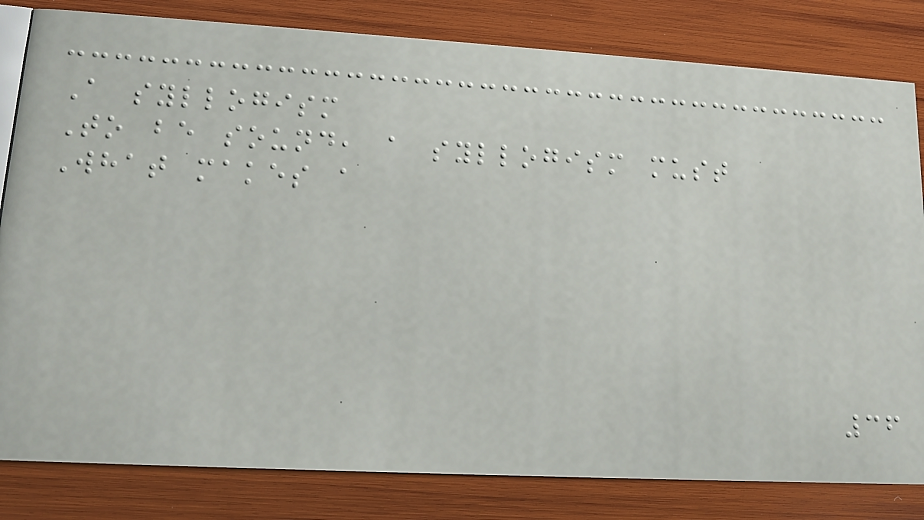A syllogism
To be sound, a syllogism must
What makes a
36
